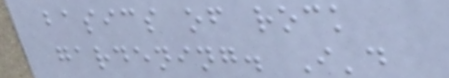basics of rock
gardening. I'd
